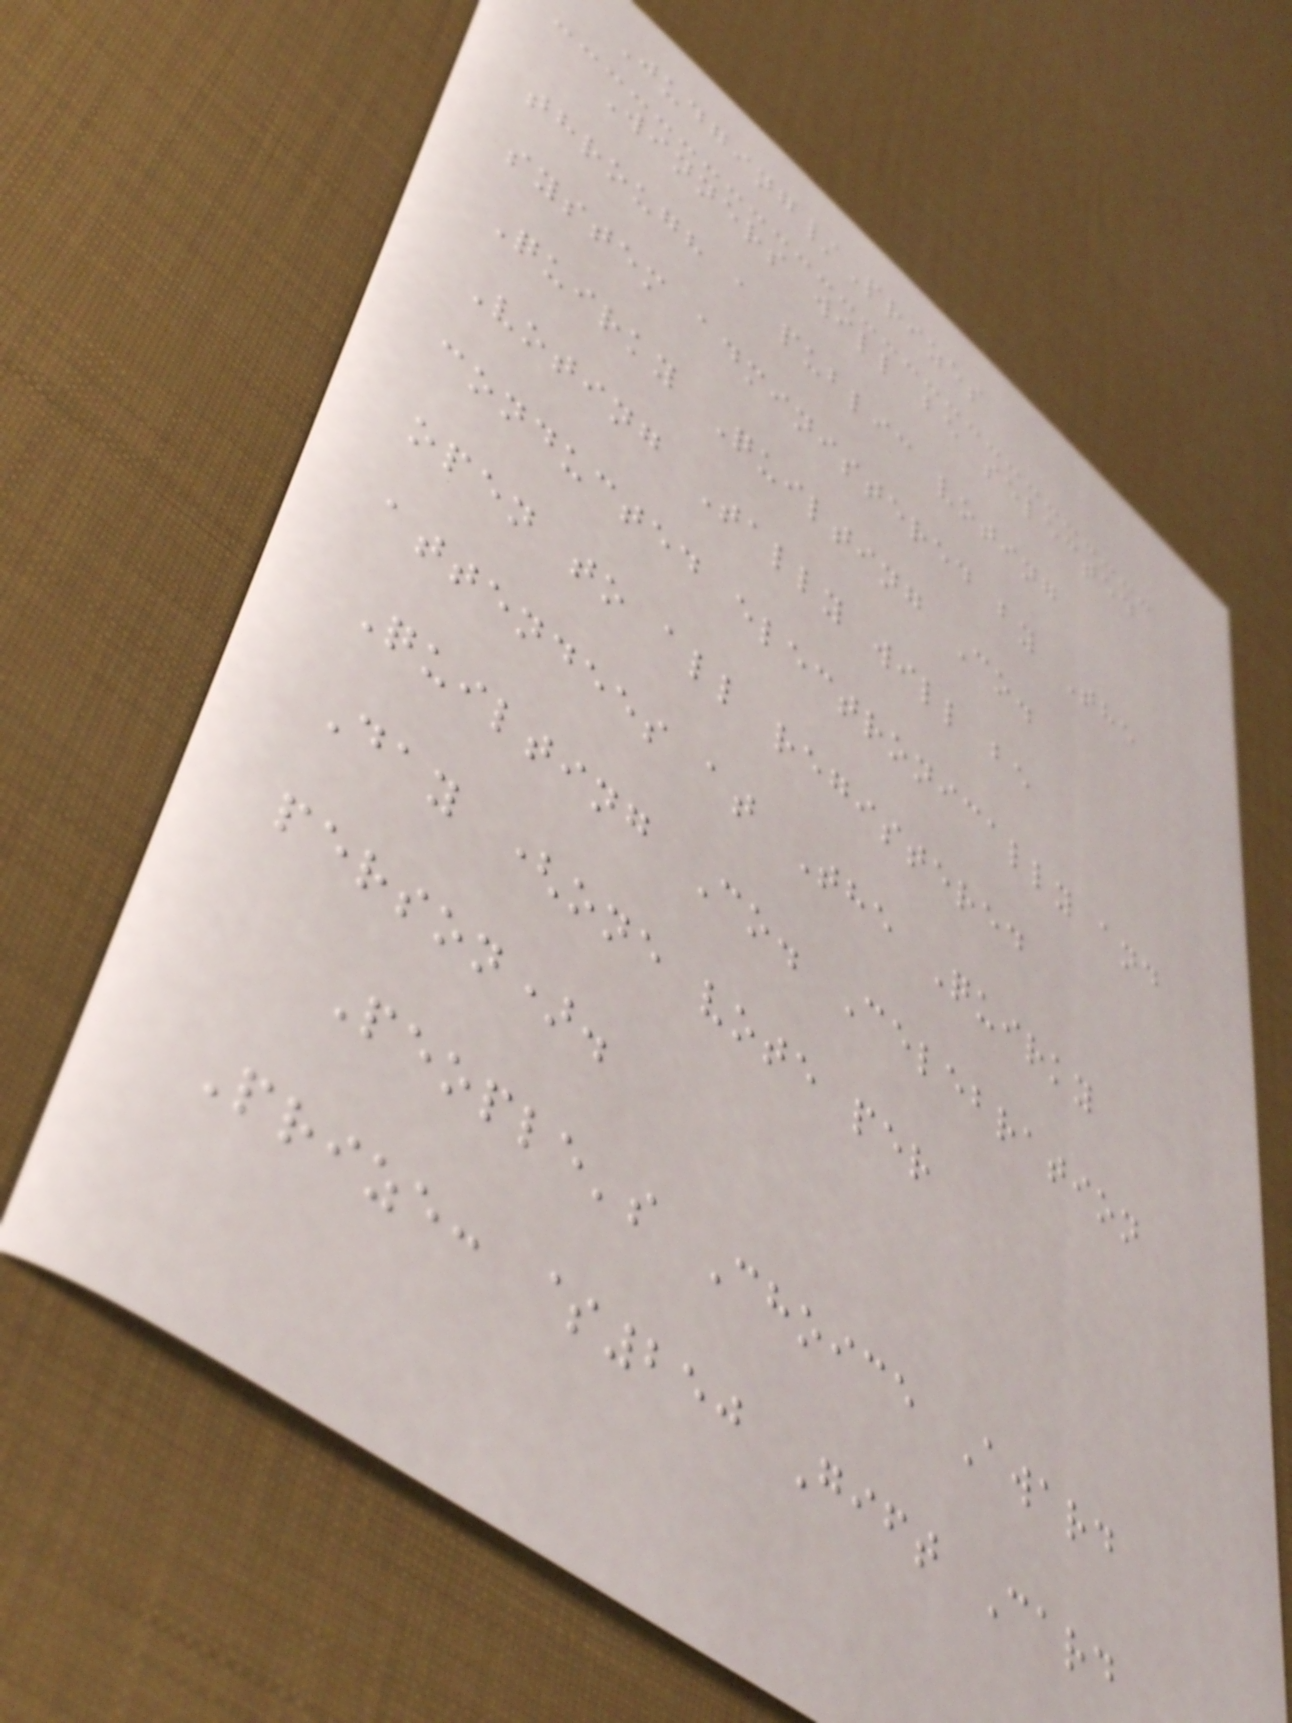Judging/Prizes
Winners will be selected
through a public voting
system administered by The
Quirky Quilting Co.
Voting Tally will be
conducted electronically and
open to all registered
attendees at The Quirky
Quilting Co. Celebration
Day (one vote per
person).
People's Choice Award
Prize: $250 Gift Card
